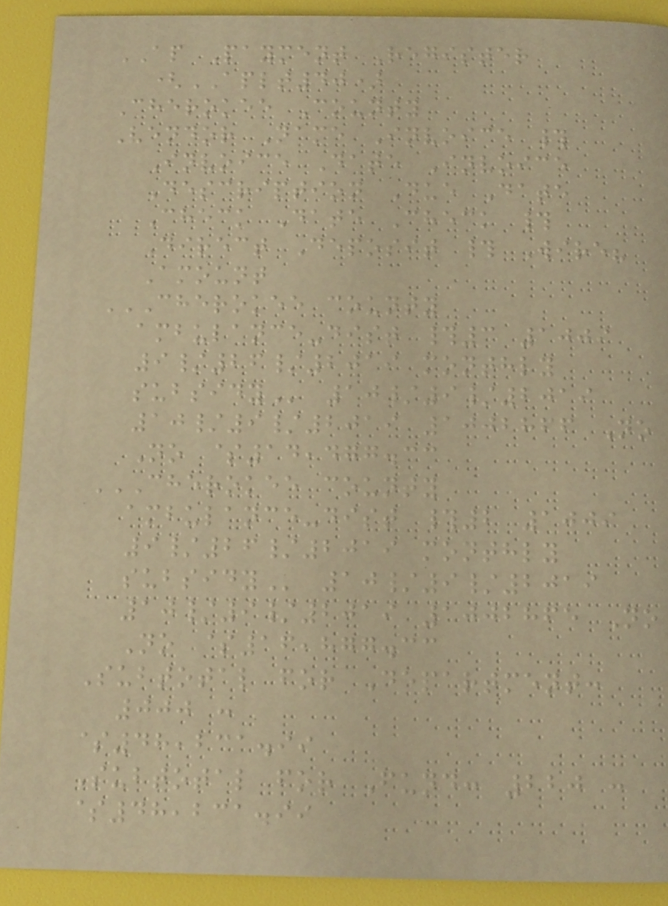AP Payment Register
(APLT40)
Cherokee County
Vendor Name Invoice #
Invoice Date Invoice
Description Due Date
Check Date Check #
Direct Deposit # Wire?
Amount
CHEROKEE COUNTY
AMBULANCE-DIST #3 1009
9/26/2019 MONTHLY
SUBSIDY 10/9/2019
10/9/2019 1002866 No
No $14,477.33
CHEROKEE COUNTY
AMBULANCE-DIST #2 1009
9/26/2019 MONTHLY
SUBSIDY 10/9/2019
10/9/2019 1002865 No
No $16,877.33
Subtotal for Department:
000 :
$48,231.99
Subtotal for Fund: 220 :
$48,231.99
